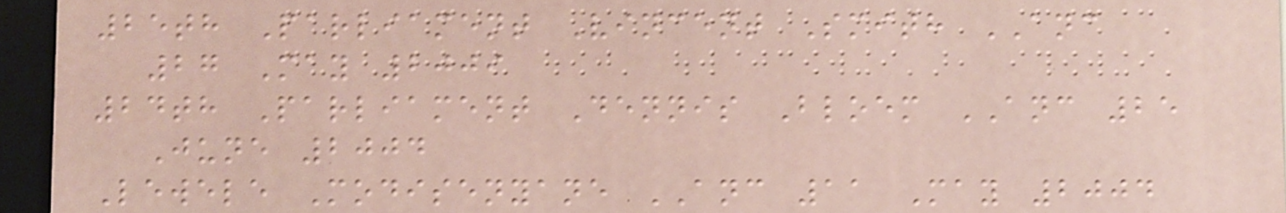25th Parliament Vincent Smith ANC
27 May 2009
24th Parliament Dennis Bloem ANC 25
June 2004
Lewele Modisenyane ANC 11 May 2004
